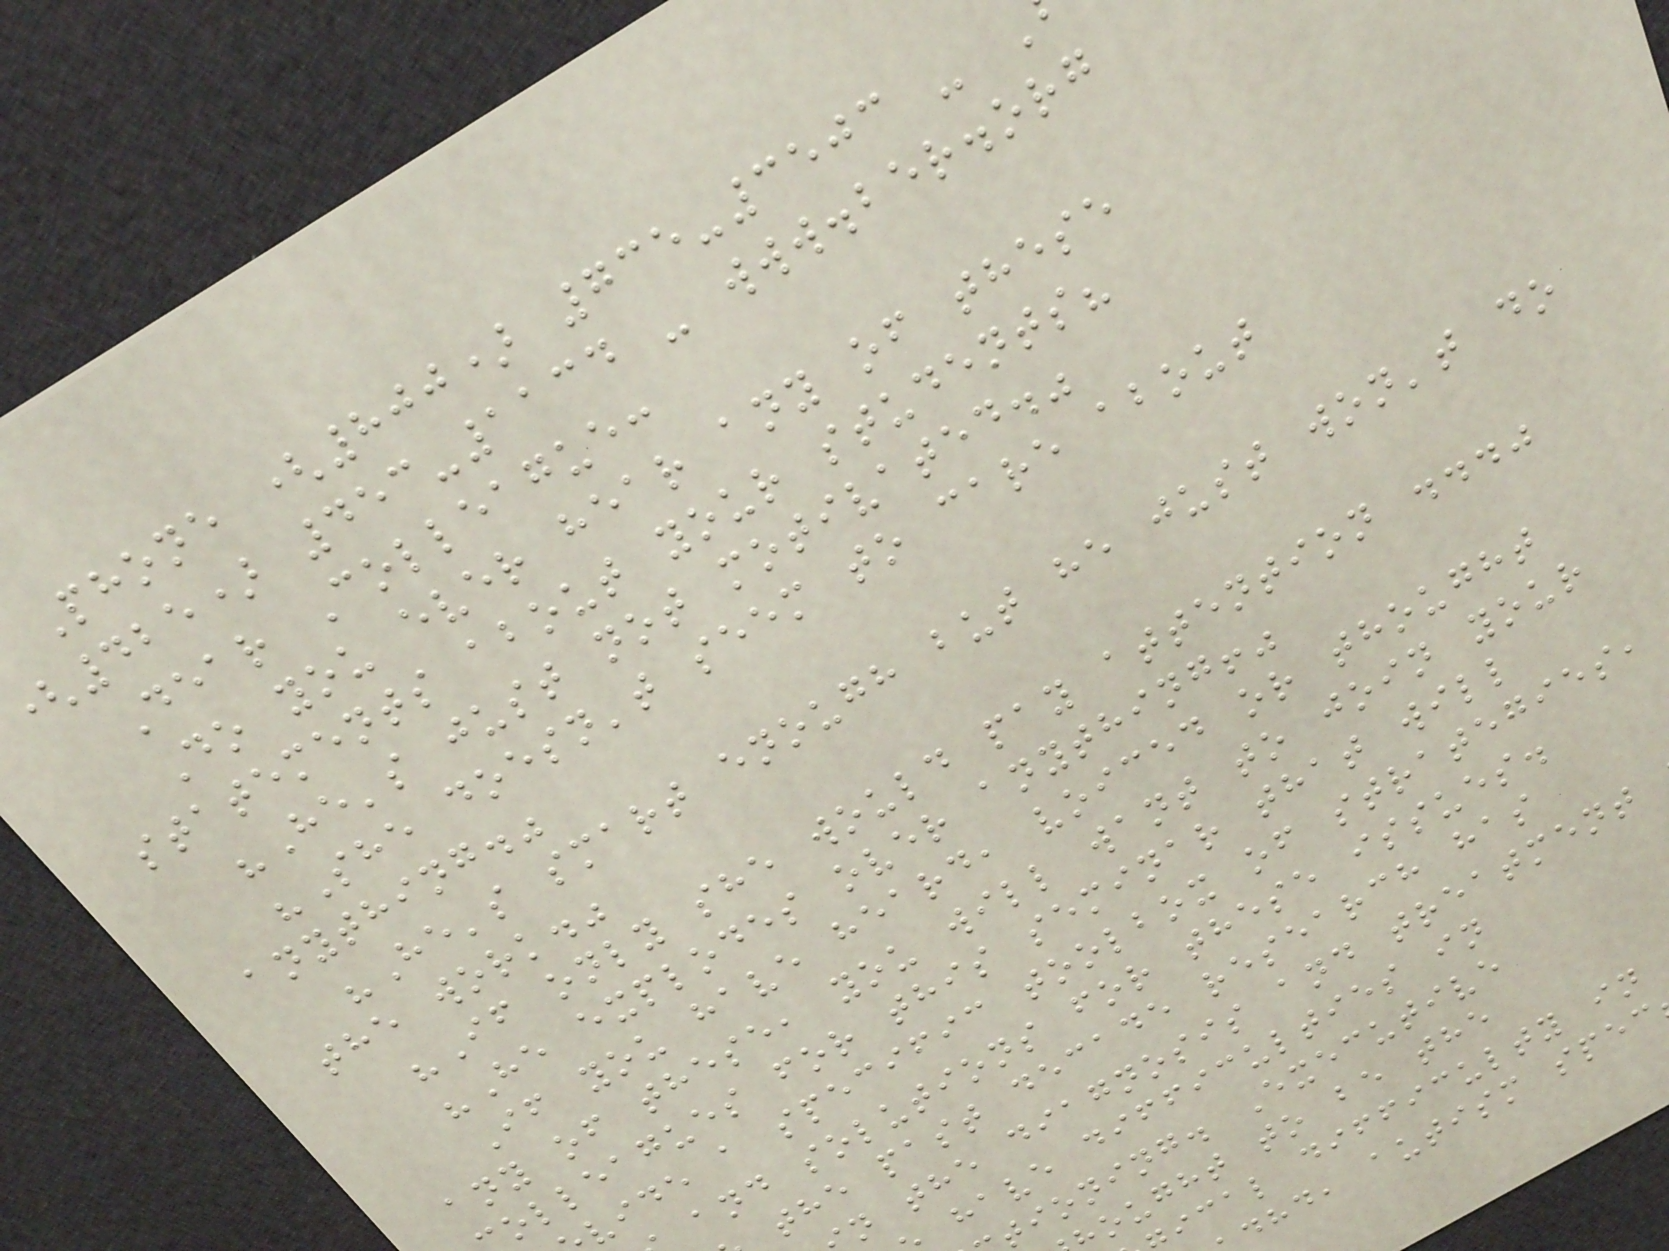Phone (800) 735-3503 -
(425) 453-1134 - www.ber.org
Dear Colleague:
Do you ever hear any of these
statements about your students?
"He's just not motivated."
"She doesn't seem to care about
anything."
"He's smart enough but he just won't do
the work."
"If only she would pay attention ..."
"He explodes over anything!"
If you have heard, voiced or thought
any of these, you will want to join your
olleagues for this seminar that will
vide a specific toolbox of strategies,
and solutions for these issues.
the past decade research has
n the diagnosis and treatment
have difficulties in
tioning. Executive
ought to be the
ical difficulty in
dhd, autism spec
